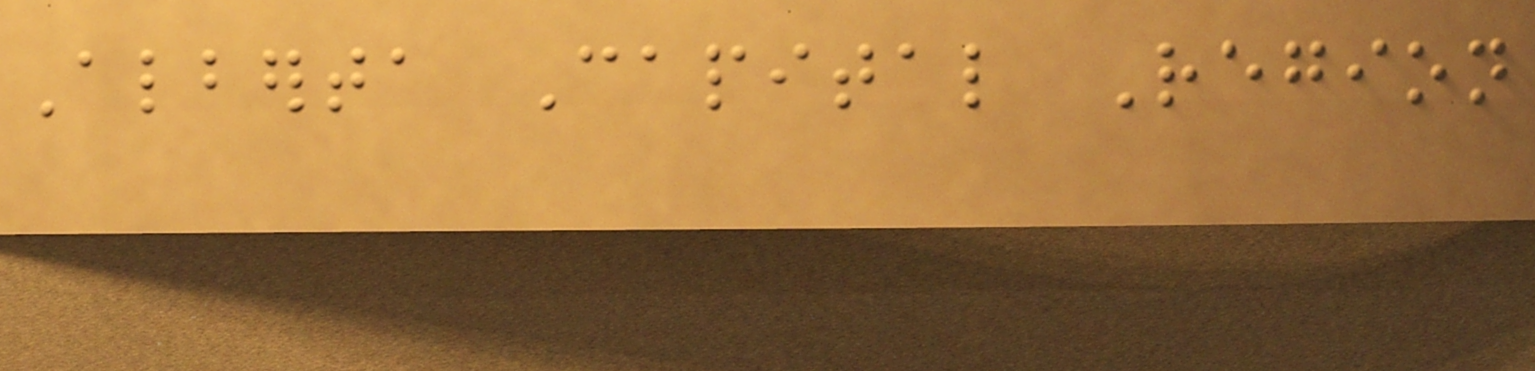Alberta Capital Region
